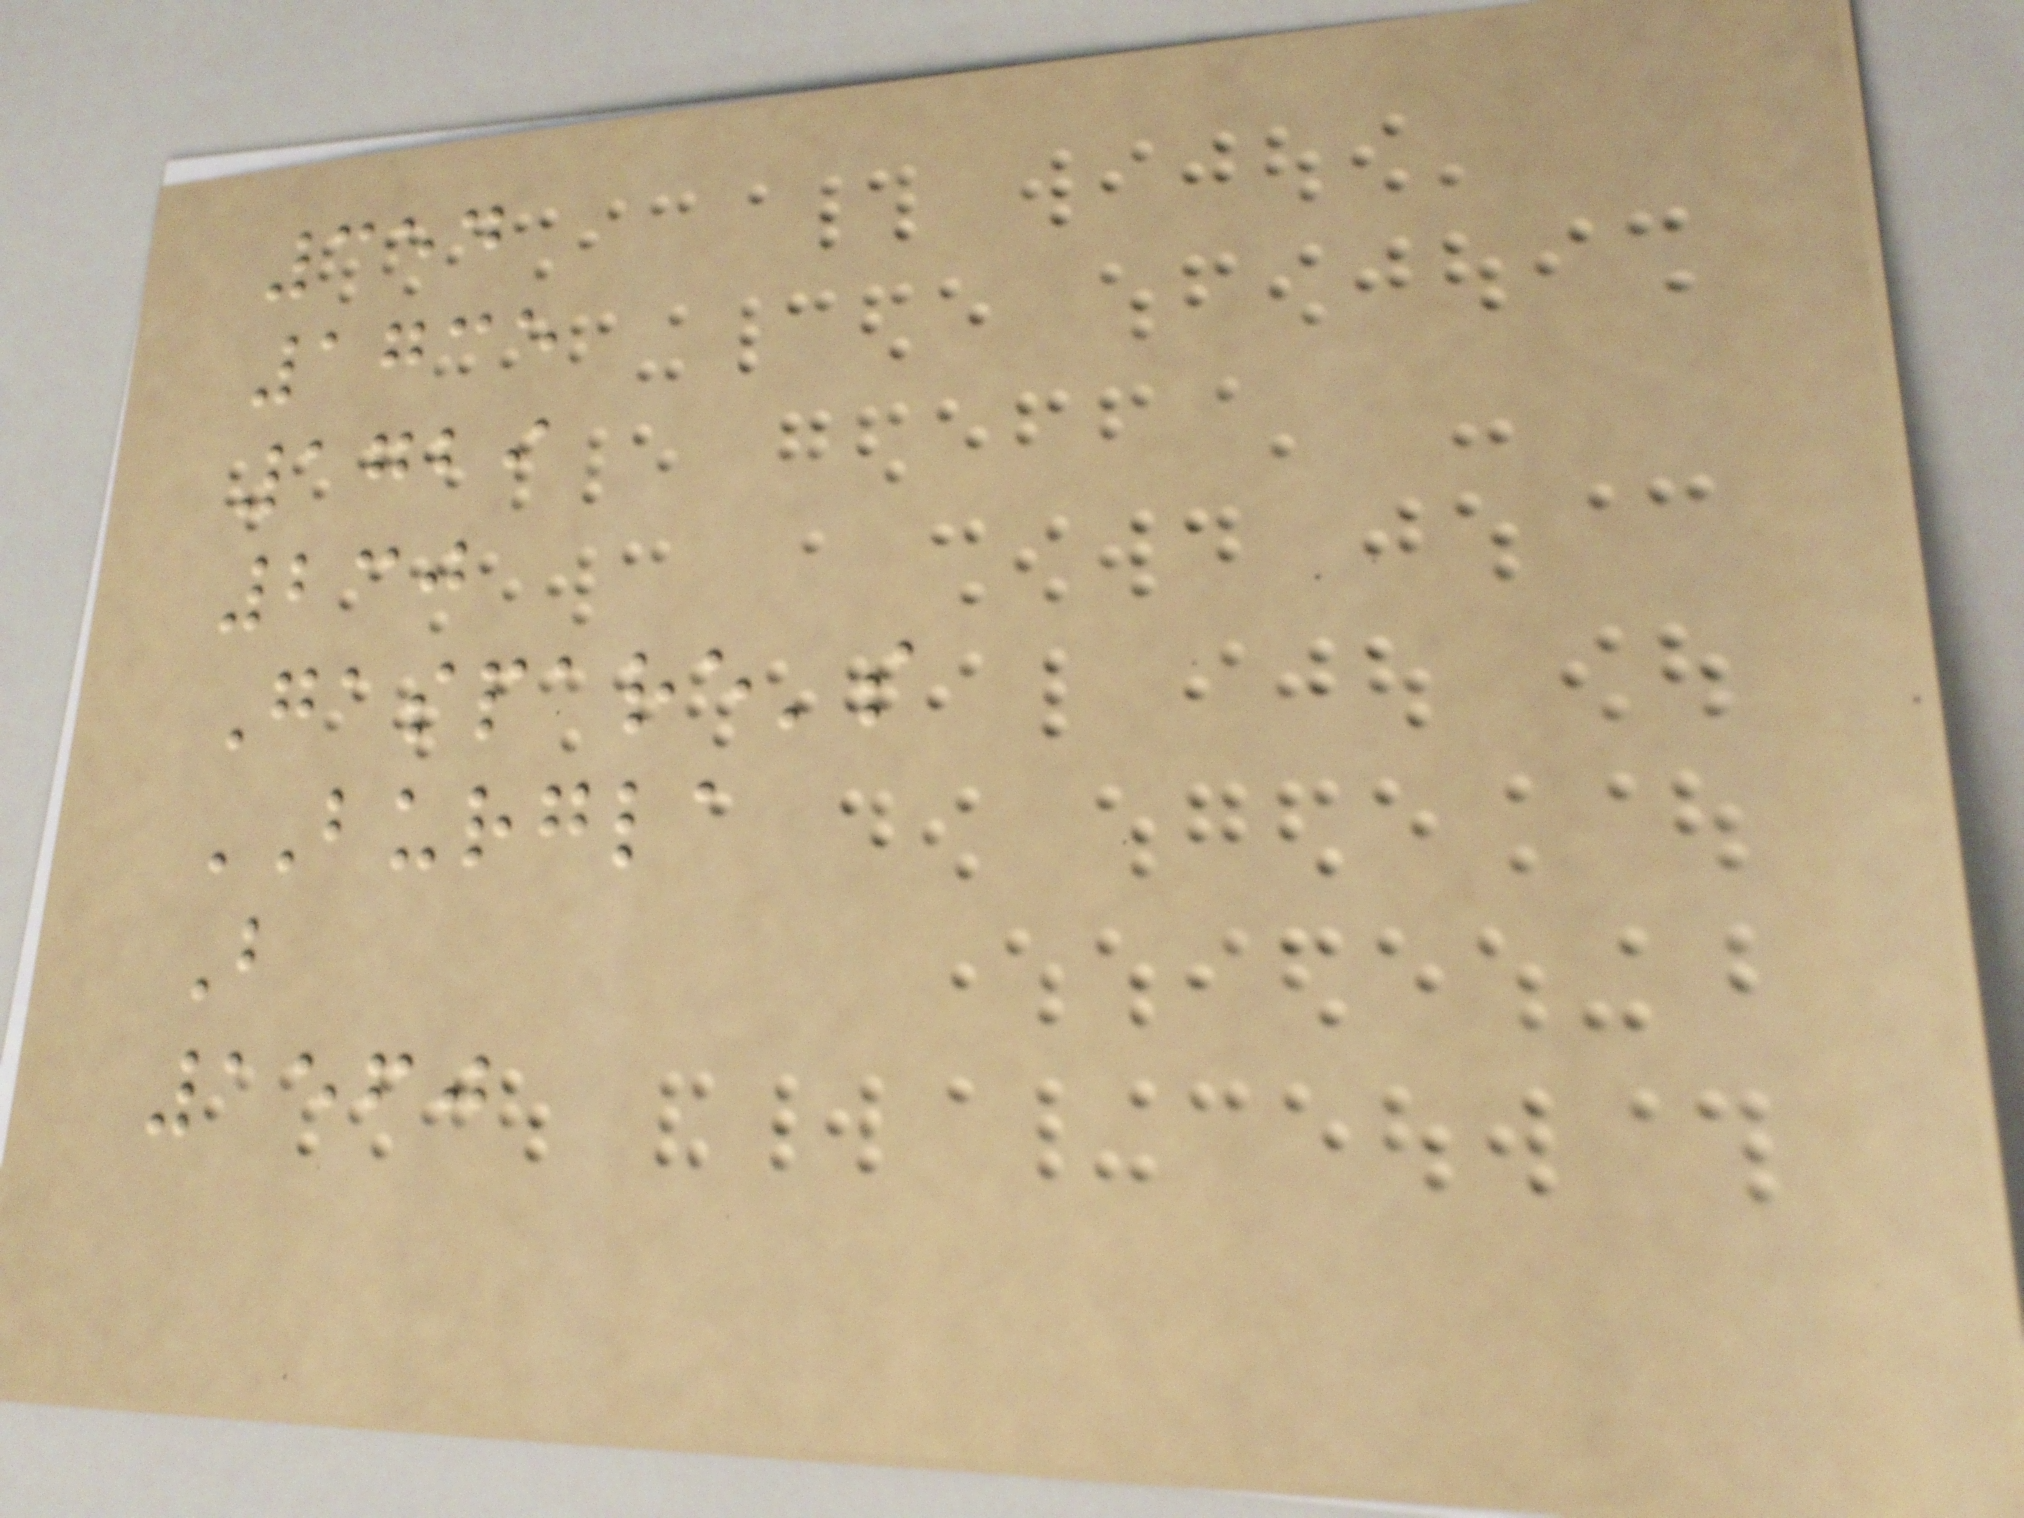354
1735
1729
230
Gaspare's
BURGLA
B
1560
